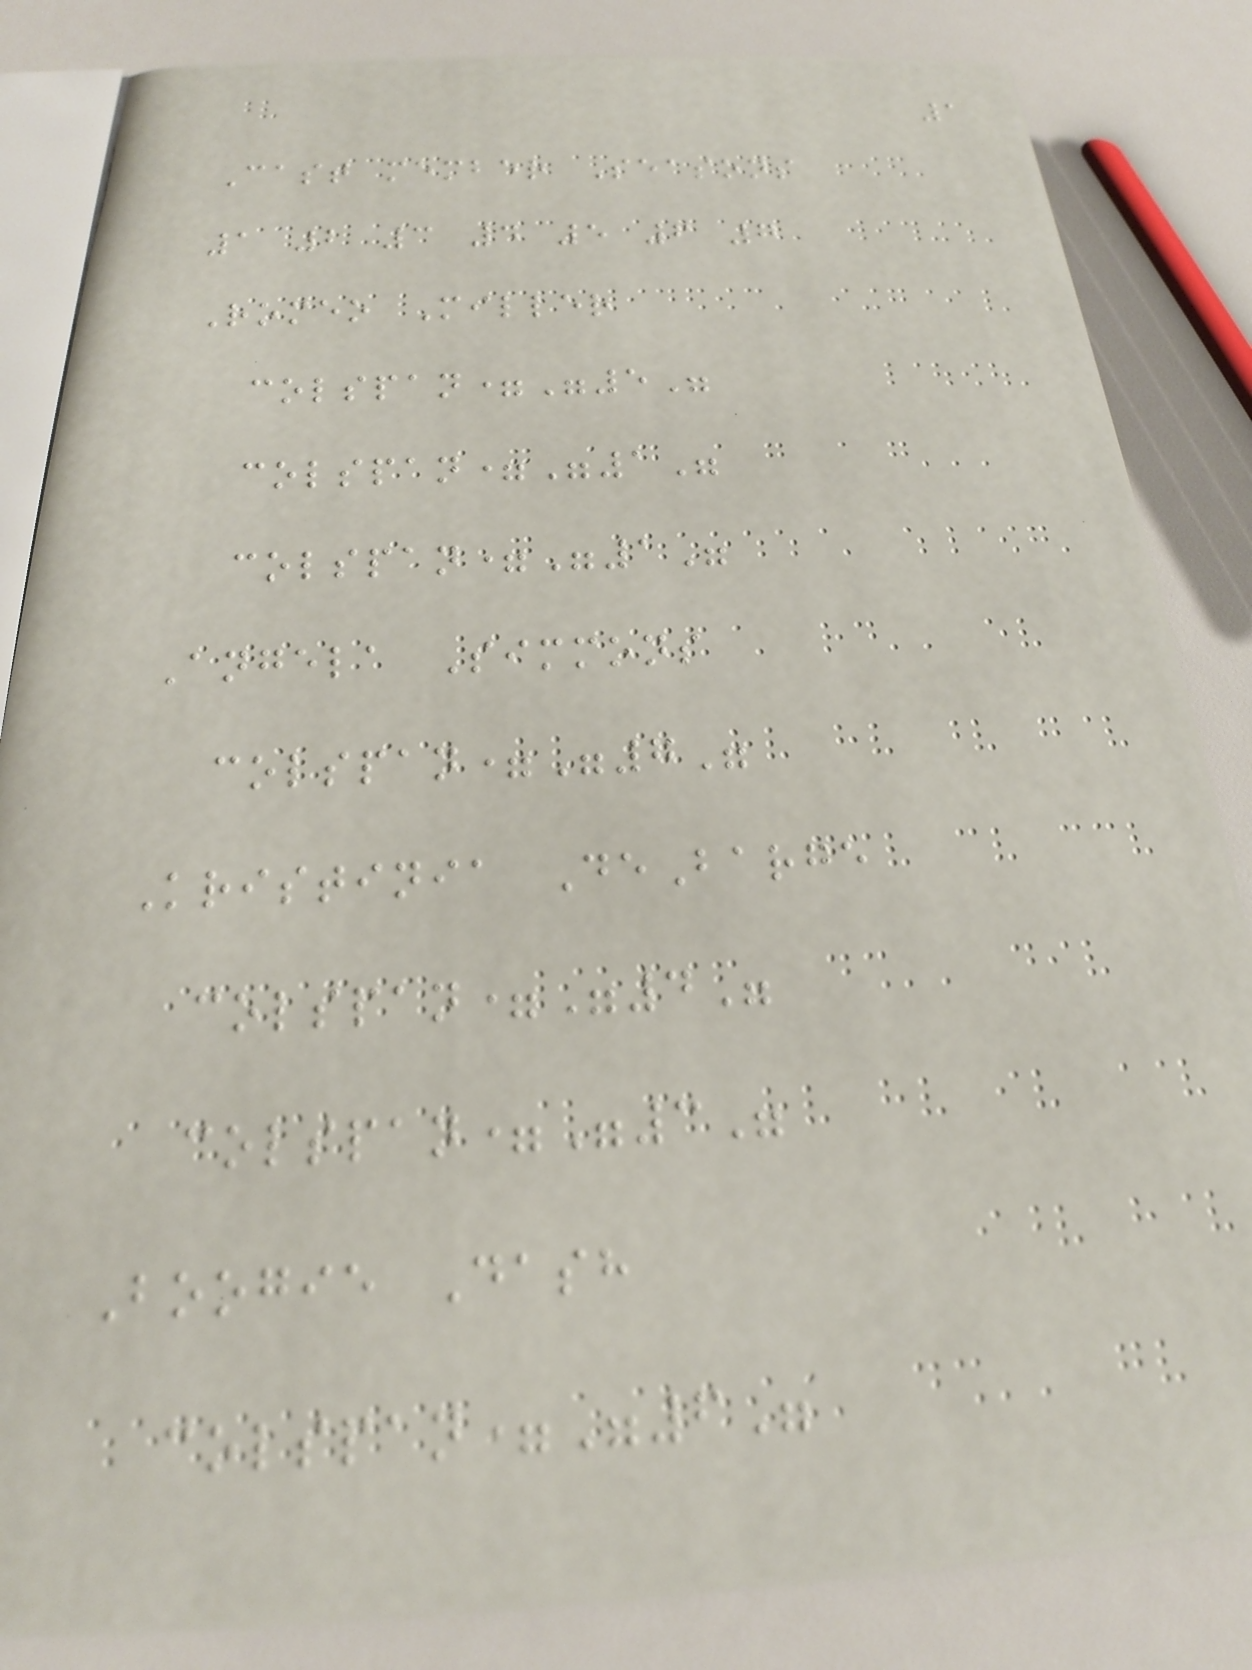1
Cast member Seasons
1 2 3 4 5 6 7
Romeo Miller
colspan="5"
colspan="1"
colspan="1"
Angela Simmons
colspan="7"
Kristinia DeBarge
colspan="4"
colspan="3"
Boogie Dash
colspan="6"
